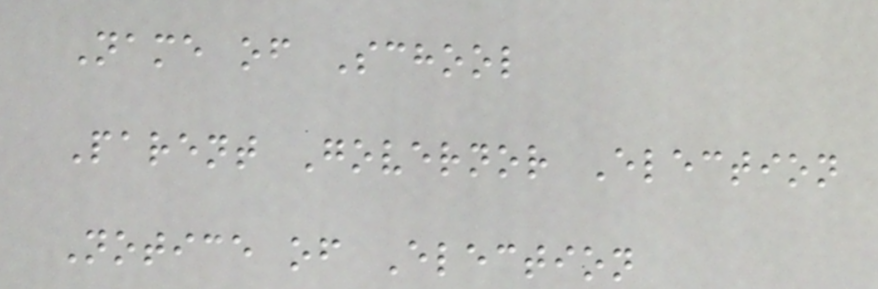Name of School
Parent Governor Election
Notice of Election
